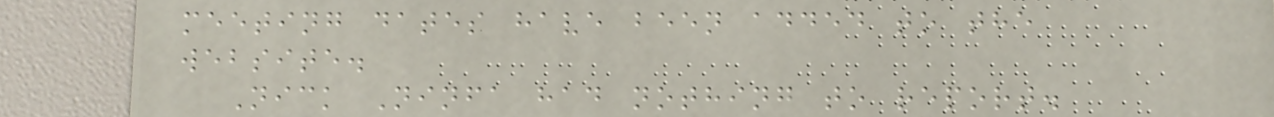meeting dates have been added to the
website.
Nick Ninfa had nothing to report.
